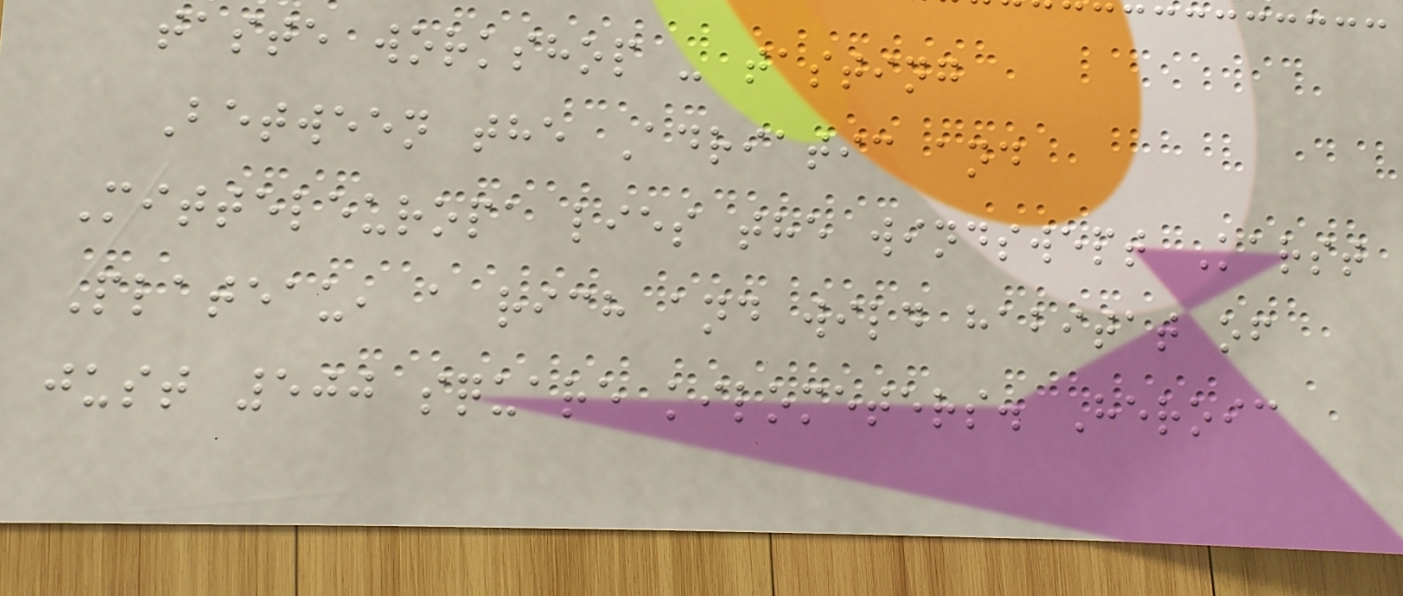taste workshop - tasting
Between the Adriatic and
Mitteleuropa lies the windswept Karst
Plateau, a rich and wild habitat of
just 500 square kilometers. Heroic
